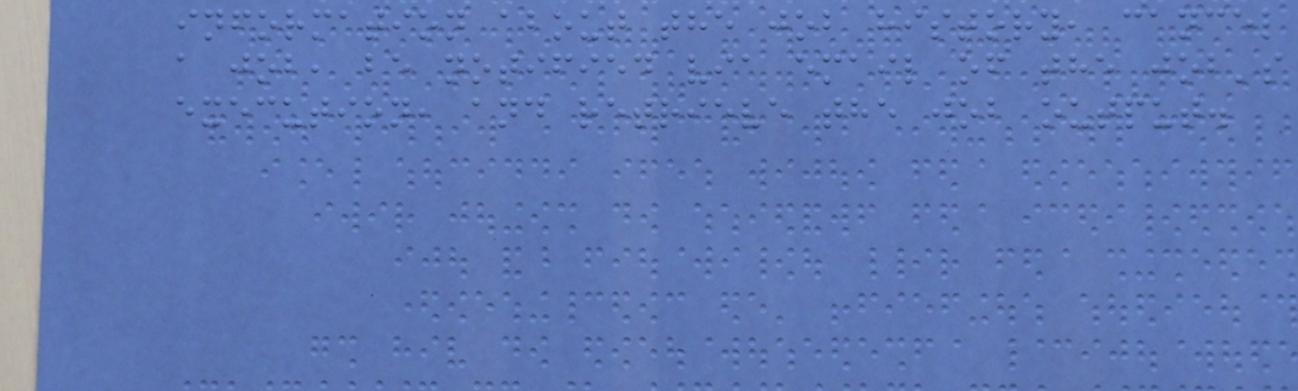information about the job history, cancel
a job, be notified via email of the job's
execution, and retrieve the job output.
